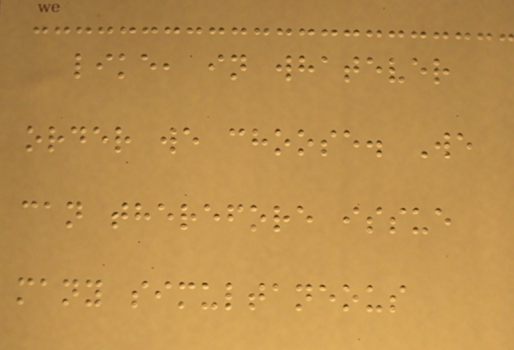like, in whatever
order we choose. We
can therefore issue
many simultaneous
